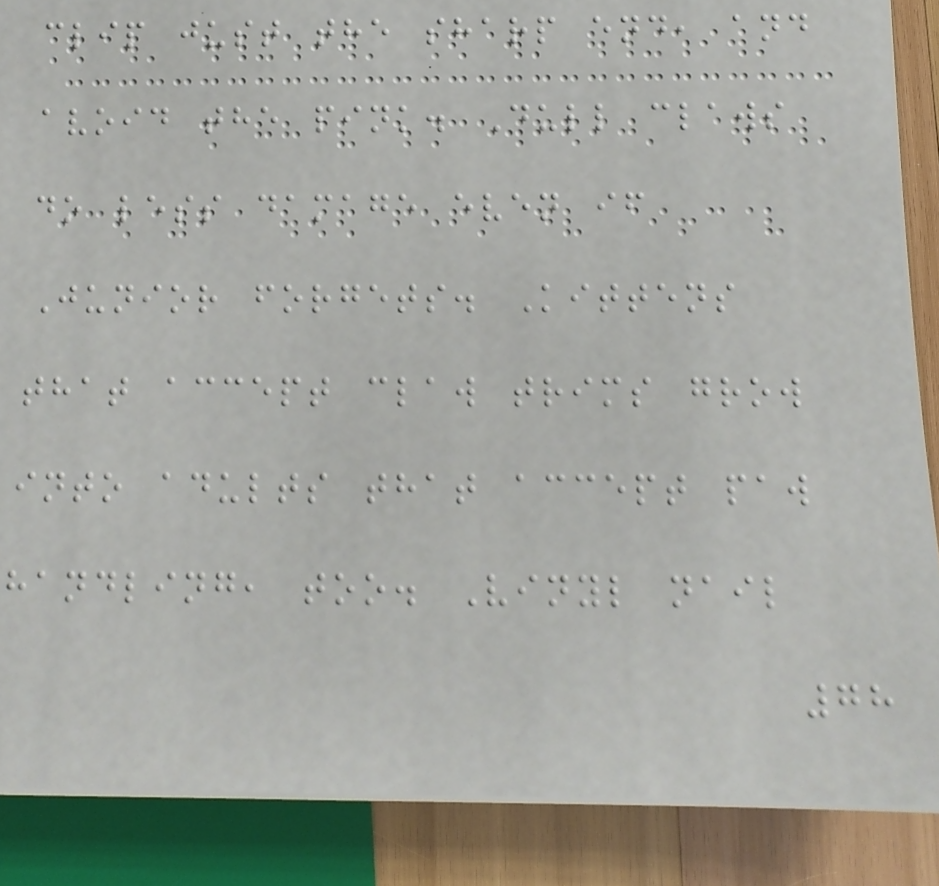clip just the sharp end, and
avoid the pink. Dull claws
do less damage even if
Junior forgets. Kittens
that accept claw trims grow
into adults that accept paw
handling, too. Vinyl nail
78
